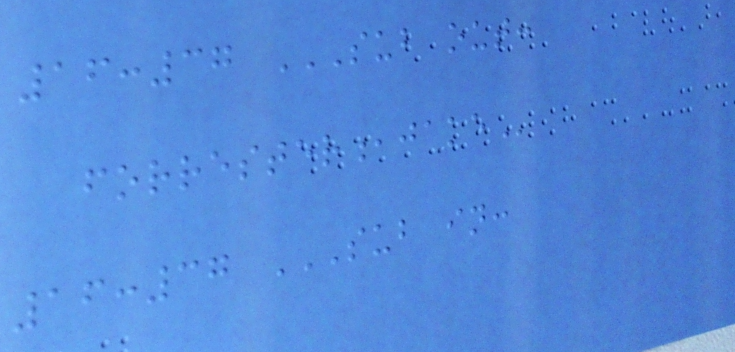16:37 SUB OUT:
FORRESTER,JAKE
16:37 SUB IN:
